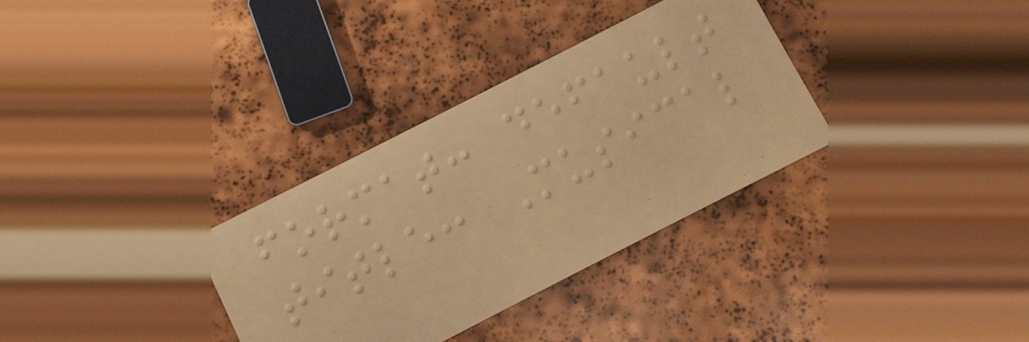format: default
title: Musical
